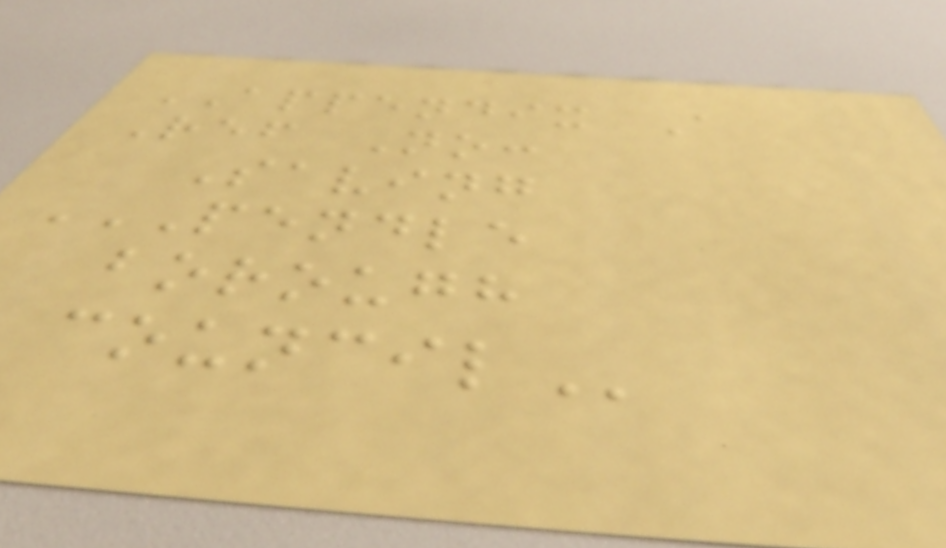APPENDIX A
Ref No:
Saving
PENDLE
BOROUGH
COUNCIL
